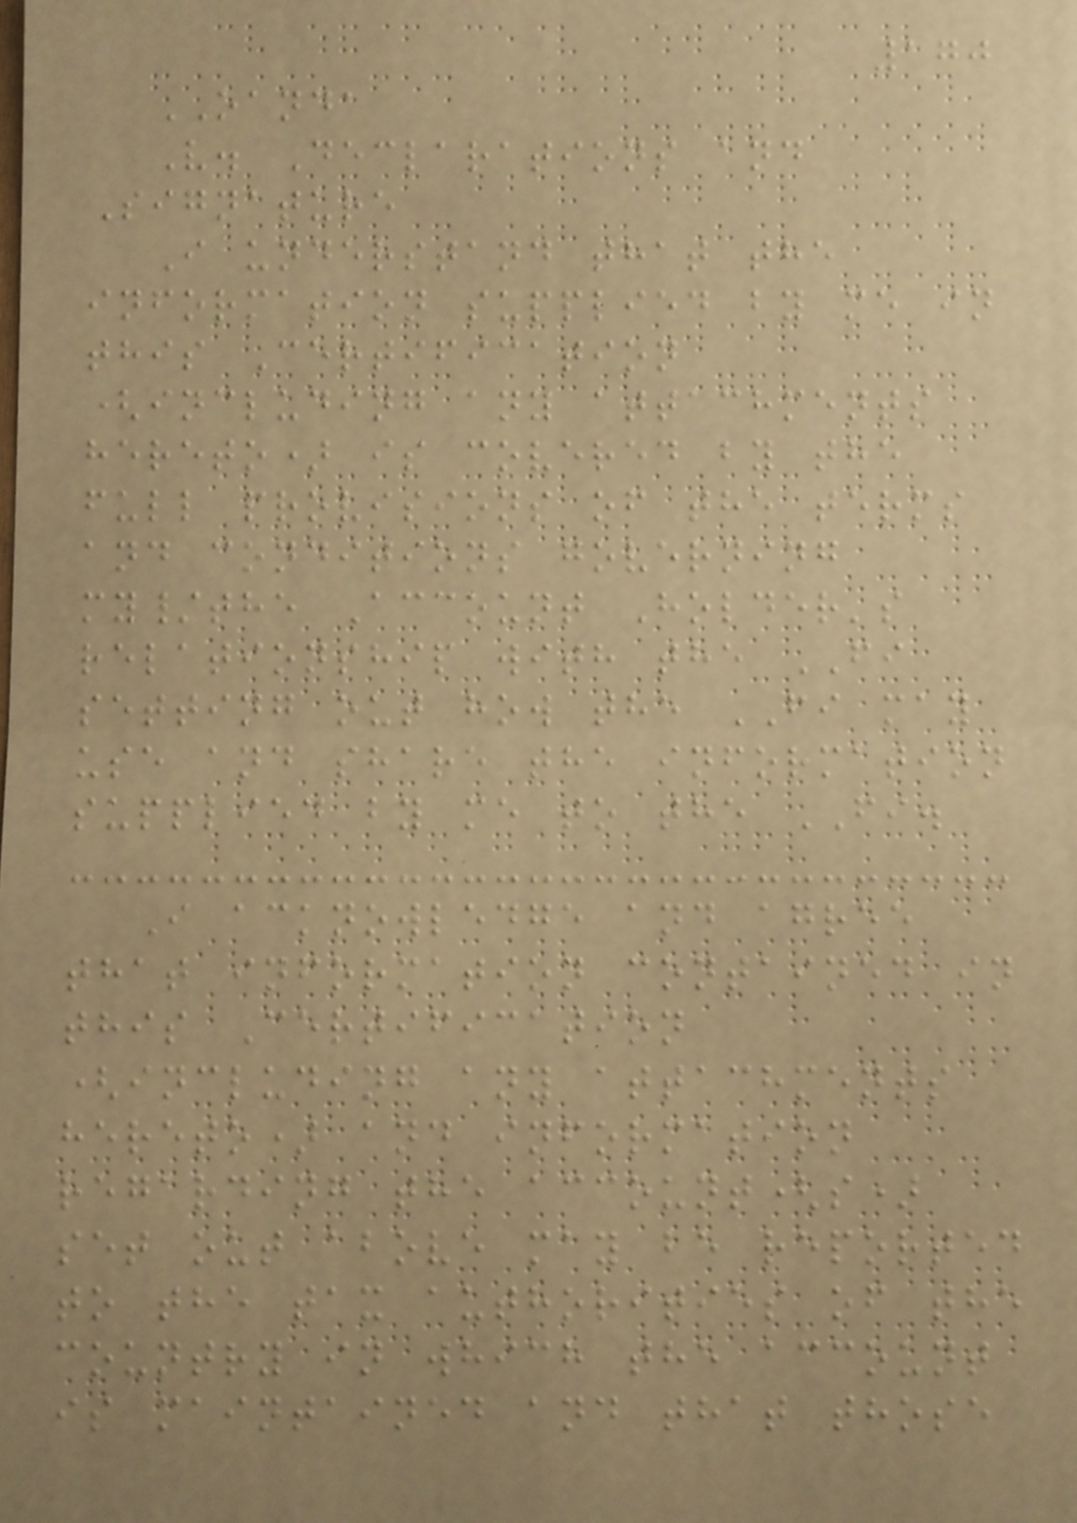170
OANDA
V. Declarations and
Signature
I understand that the
information supplied by me in
this Certification
(including any attachments
hereto) is covered by the
full provisions of the terms
and conditions governing
my/the Account Holder's
relationship with the FI
setting out how the FI may
use and share the information
supplied by me to the FI.
I acknowledge and agree
that information contained in
this Certification
(including any attachments
hereto) and information
regarding the account(s)
set out above may be reported
to the tax authorities of the
country in which the account
is maintained and that those
